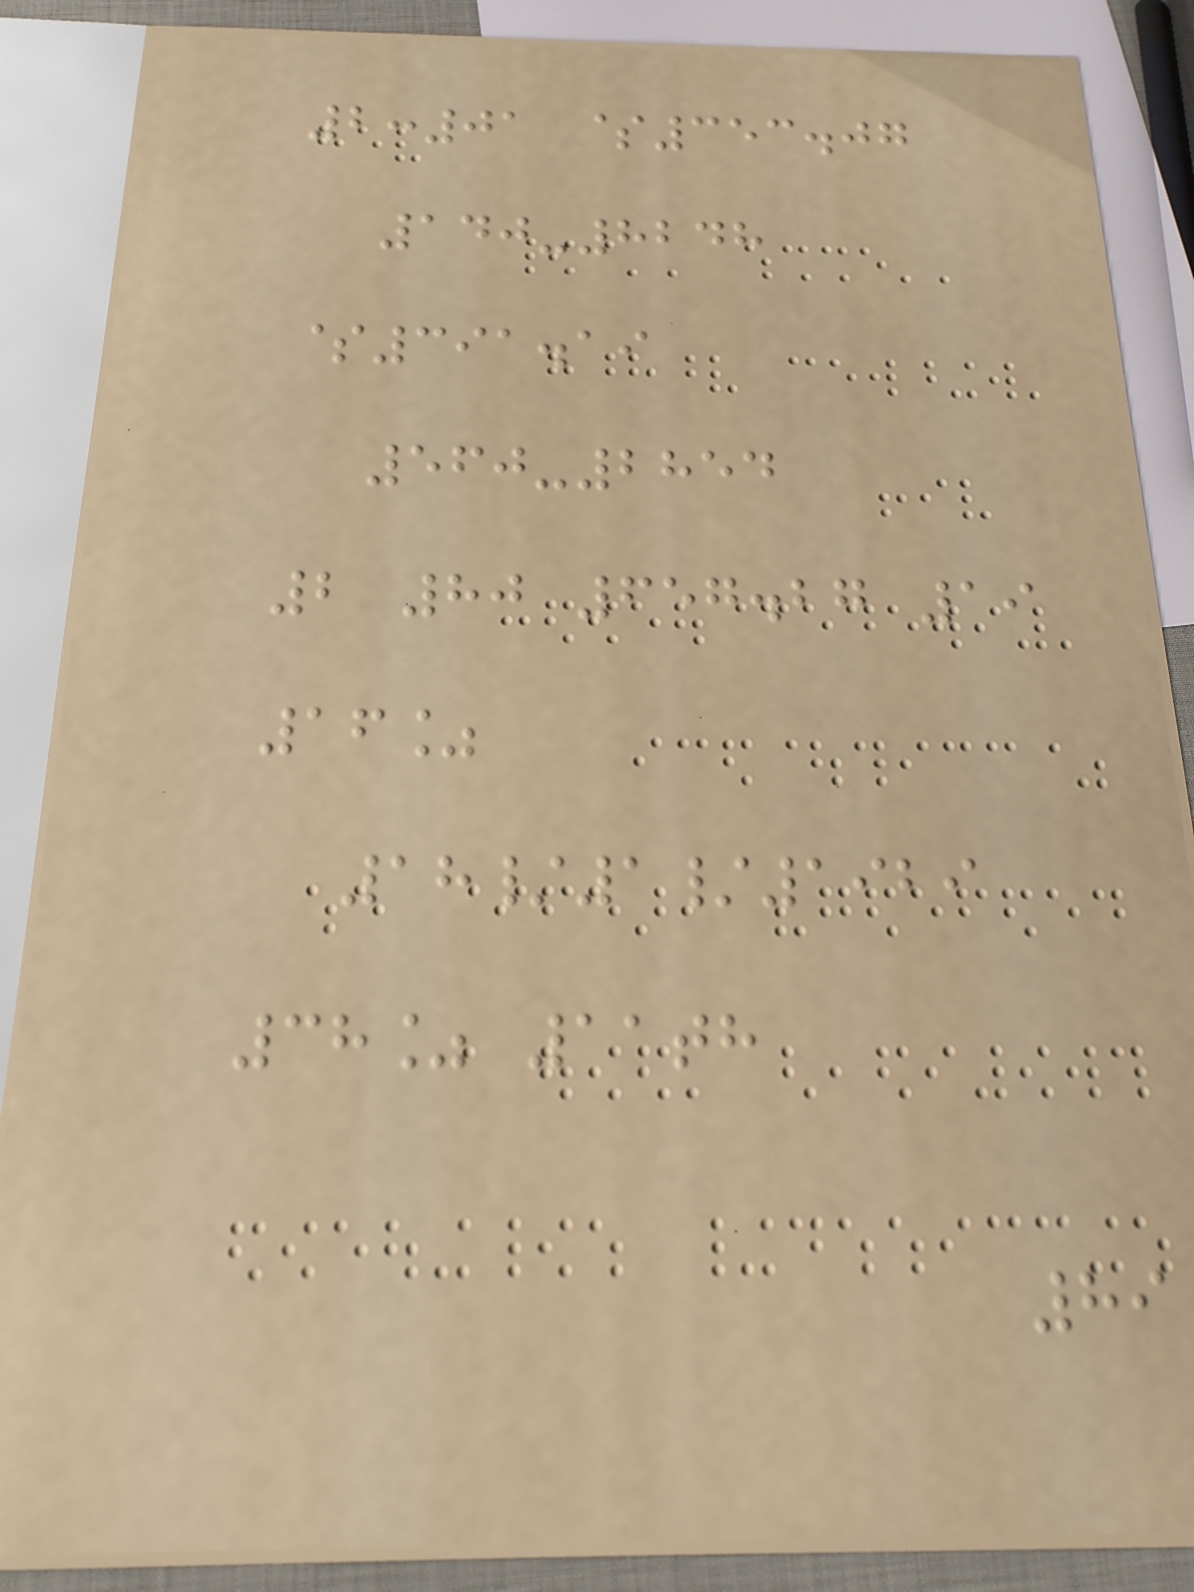2:01 $353.07
140-8248
$391.19
560-2854
2 80 657.27 19
16%
18/1/1929
38% 11th
89
